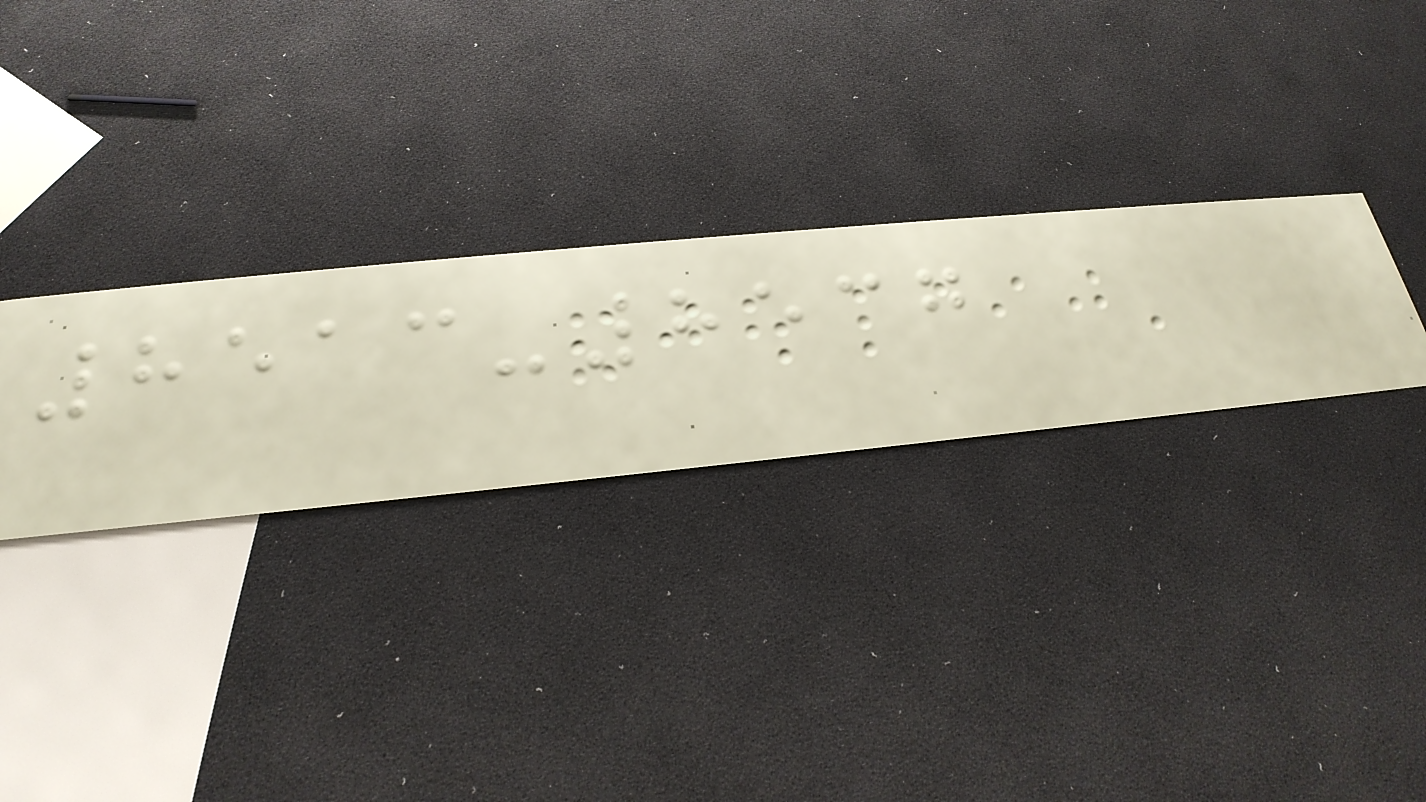8513-8537
